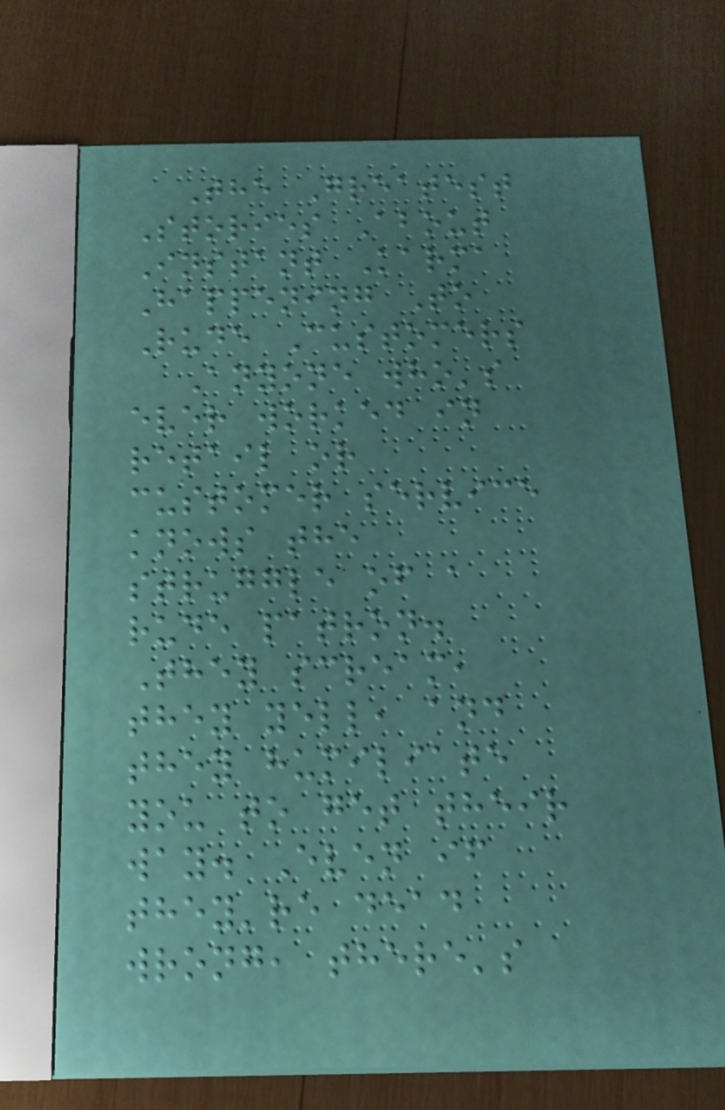The Greatest
Stories About
Instant Karma
Happening To
Rude Customers
Anyone who's
ever worked in
retail or
customer service
knows the
struggle of a
rude patron.
They scream,
they yell, and
they humiliate
you to get their
way. Even if
they're dead
wrong, there's
